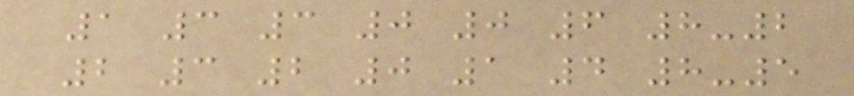1 3 3 0 0 6 8-2
2 3 2 0 1 4 8-5
